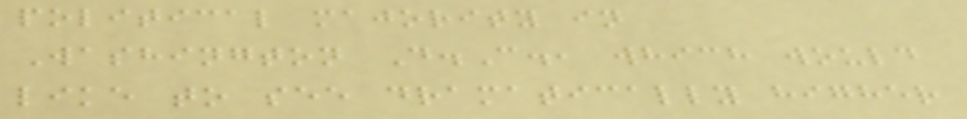political majority in
Washington D.C., which would
like to see dramatically higher
